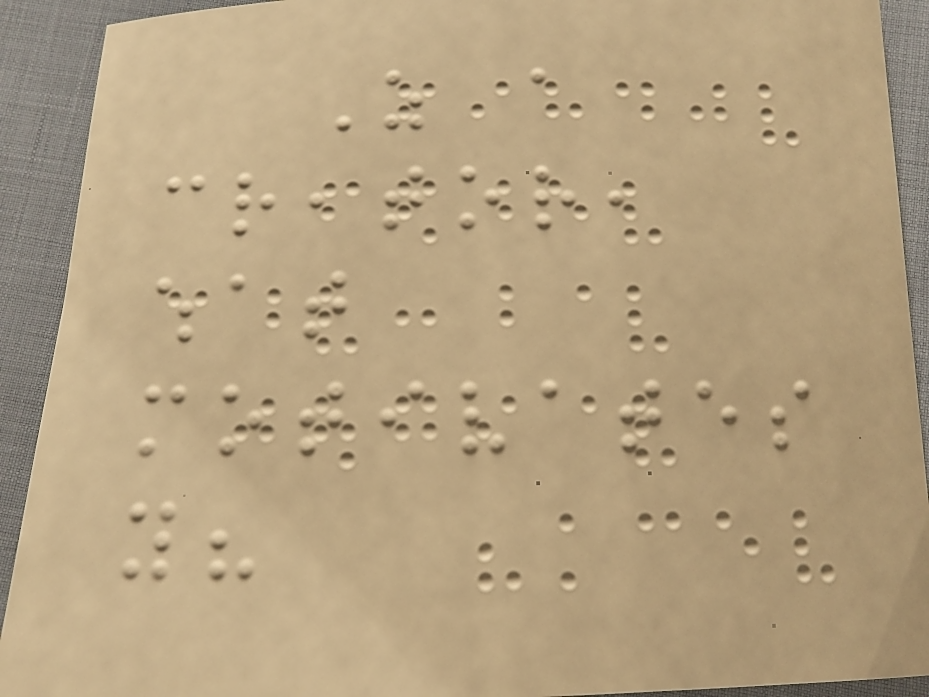As a
creator,
what
motivates
you?
